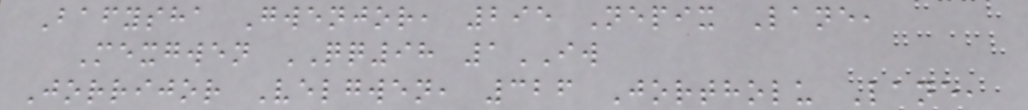Bafysha Gwenjor, 295 Nepix Lane,
Mexgwen QQ98 1IW
Jorrijor Velgwen, 326 Jortholu Lane,
